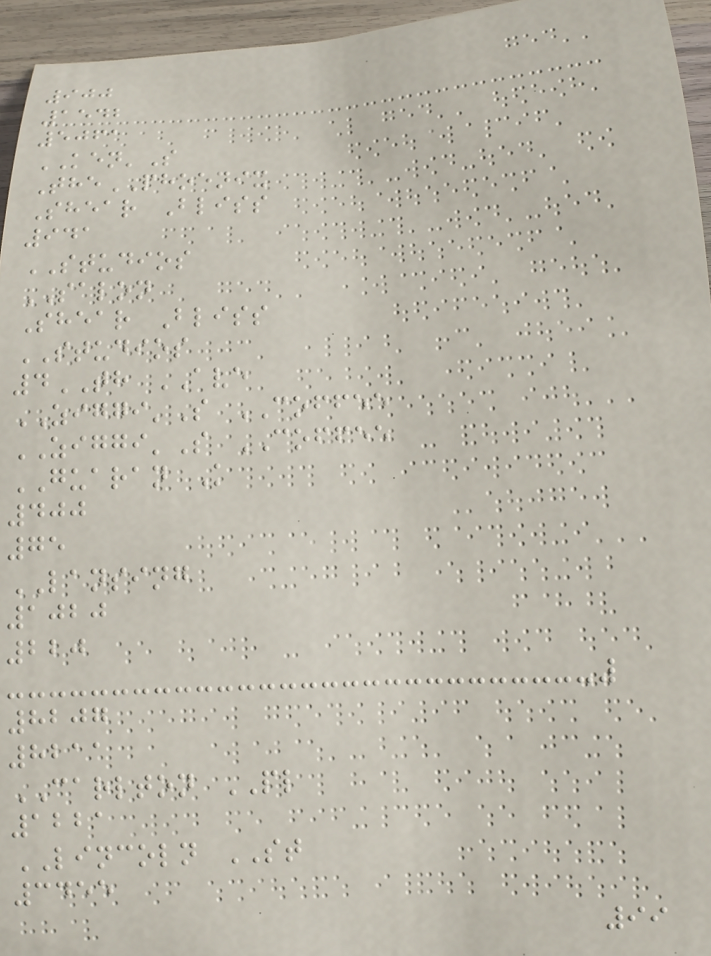900
1542
5061
KEN'S
ThePHOENIX
Shear Bliss
941
STUDIOS
SALON
Shear Bliss
STUDIOS
4TH AVE
ZIGGI'S COFFEE
ZIGGI'S COFFEE
GUARAN K
400
75
LANSING
1020
220
8207
8211
CARLTON PL
1221
LINCOLN ST
3455
99
